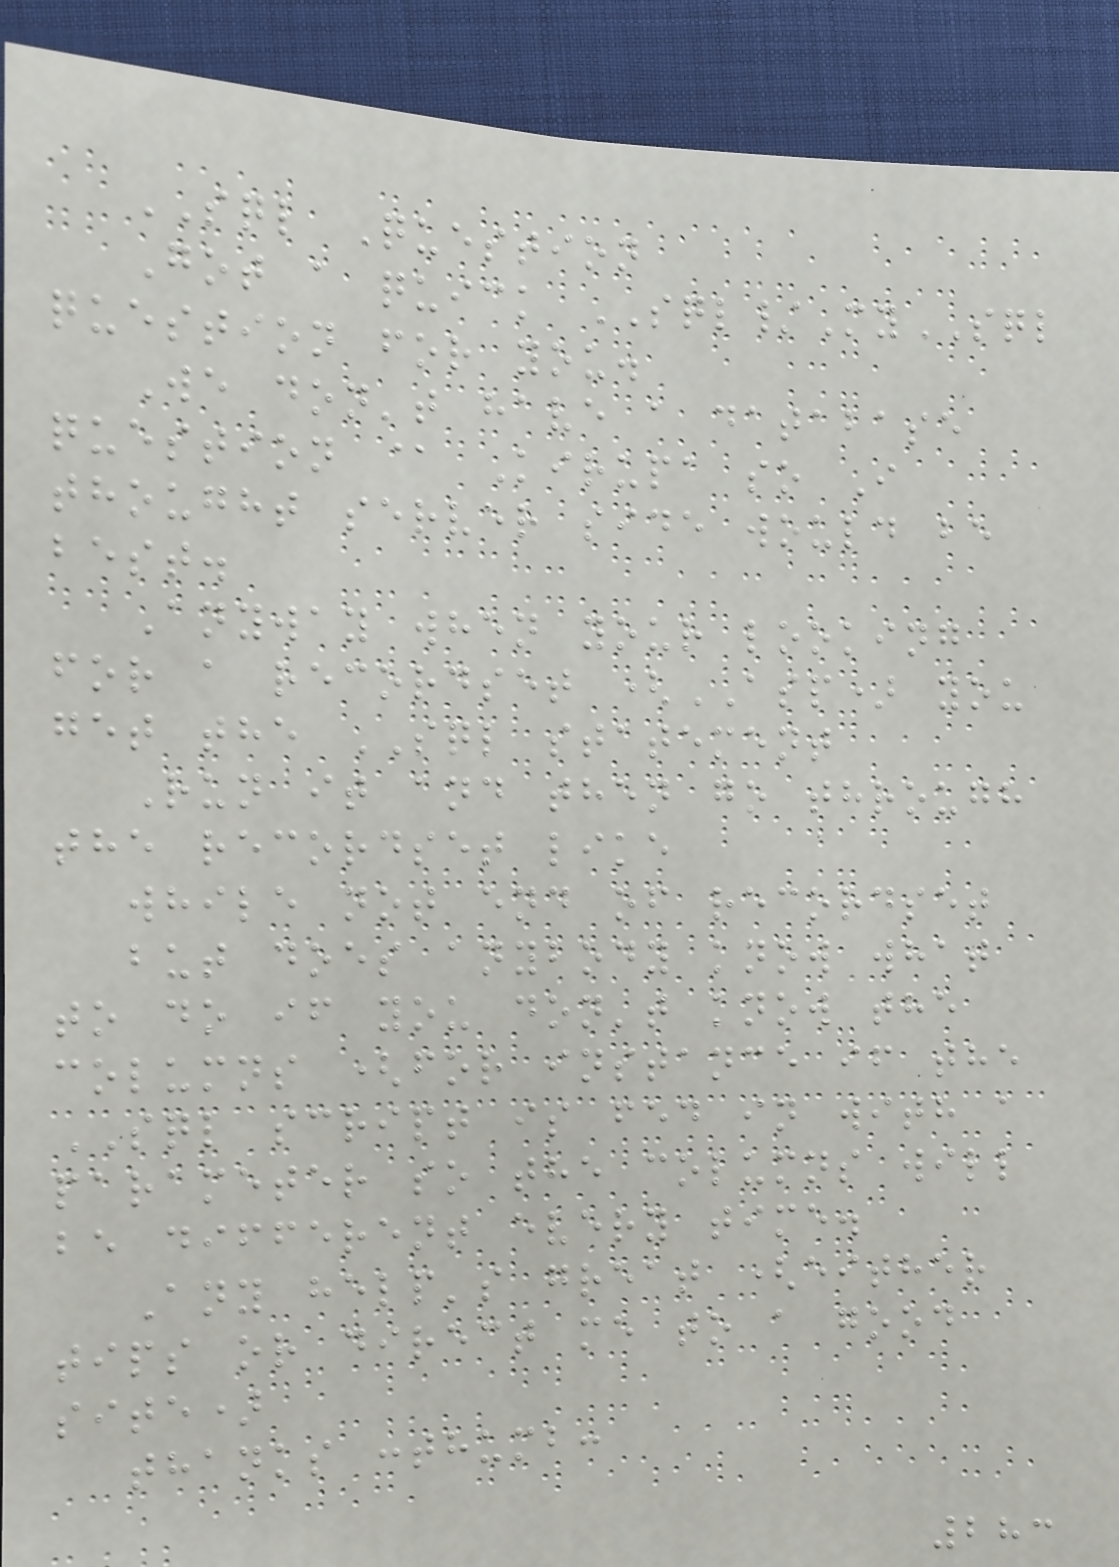SQL Question
Got a quick SQL/MySQL
question for you.
We don't have a database
question @ Kirupa so I
thought server side would be
best.
Anyway when your looking
for a recordset (ASP) you
get the SQL statement
Run it and then go through
the recordset like
while not end of recordset
but does anybody know what
to do if you don't know the
columns (for instance if the
SQL script is fed in with a
parameter so the columns will
be different every time.
Any help's great (either
tips or direct me to a good
site)
thanks :thumb:
283
